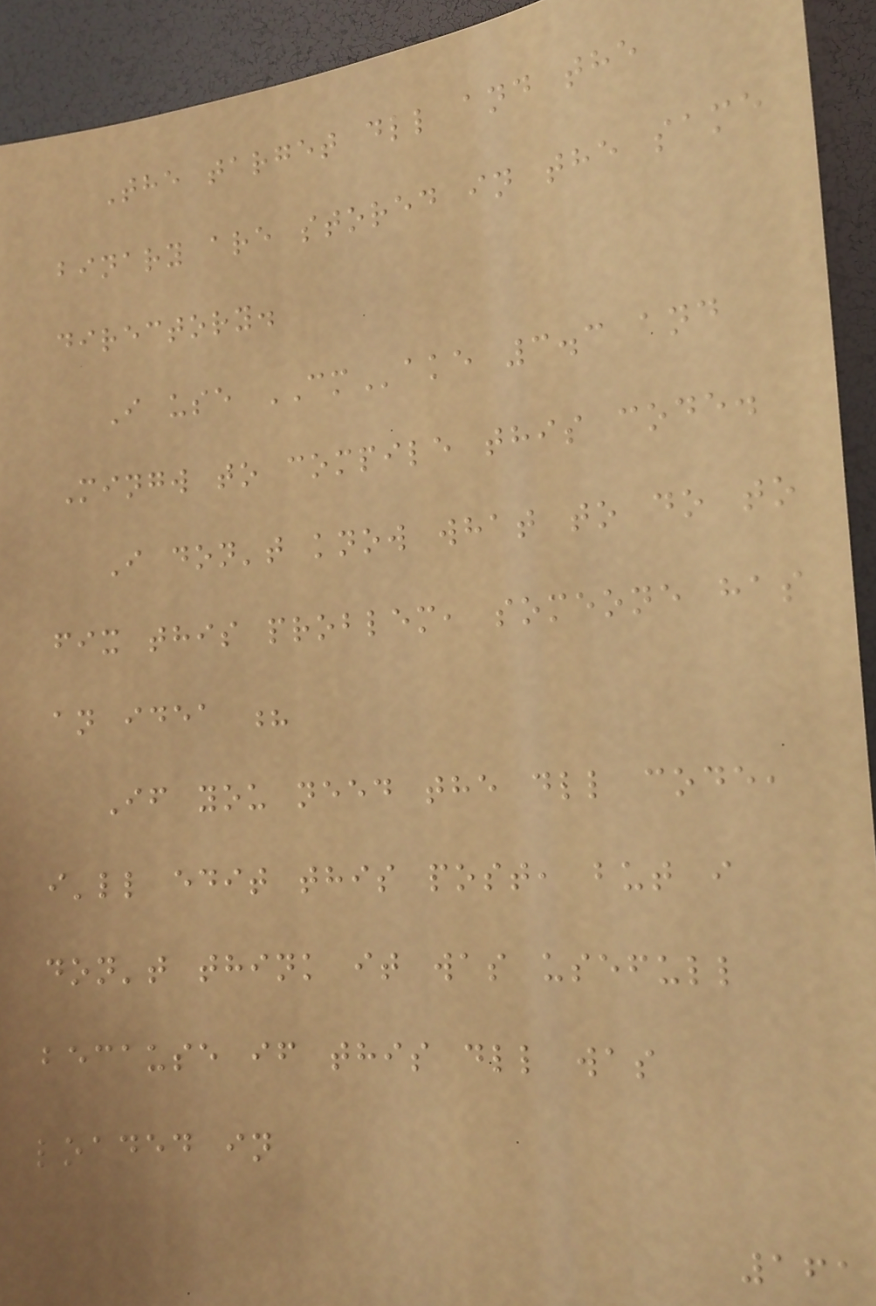The target dll and the
binary are stored in the same
directory.
I use CMake 3.3 and
Mingw to compile this code.
I don't know what to do to
fix this problem, someone has
an idea ?
If you need the dll code,
i'll edit this post, but i
don't think it was usefull
because if this dll was
loaded in
161
